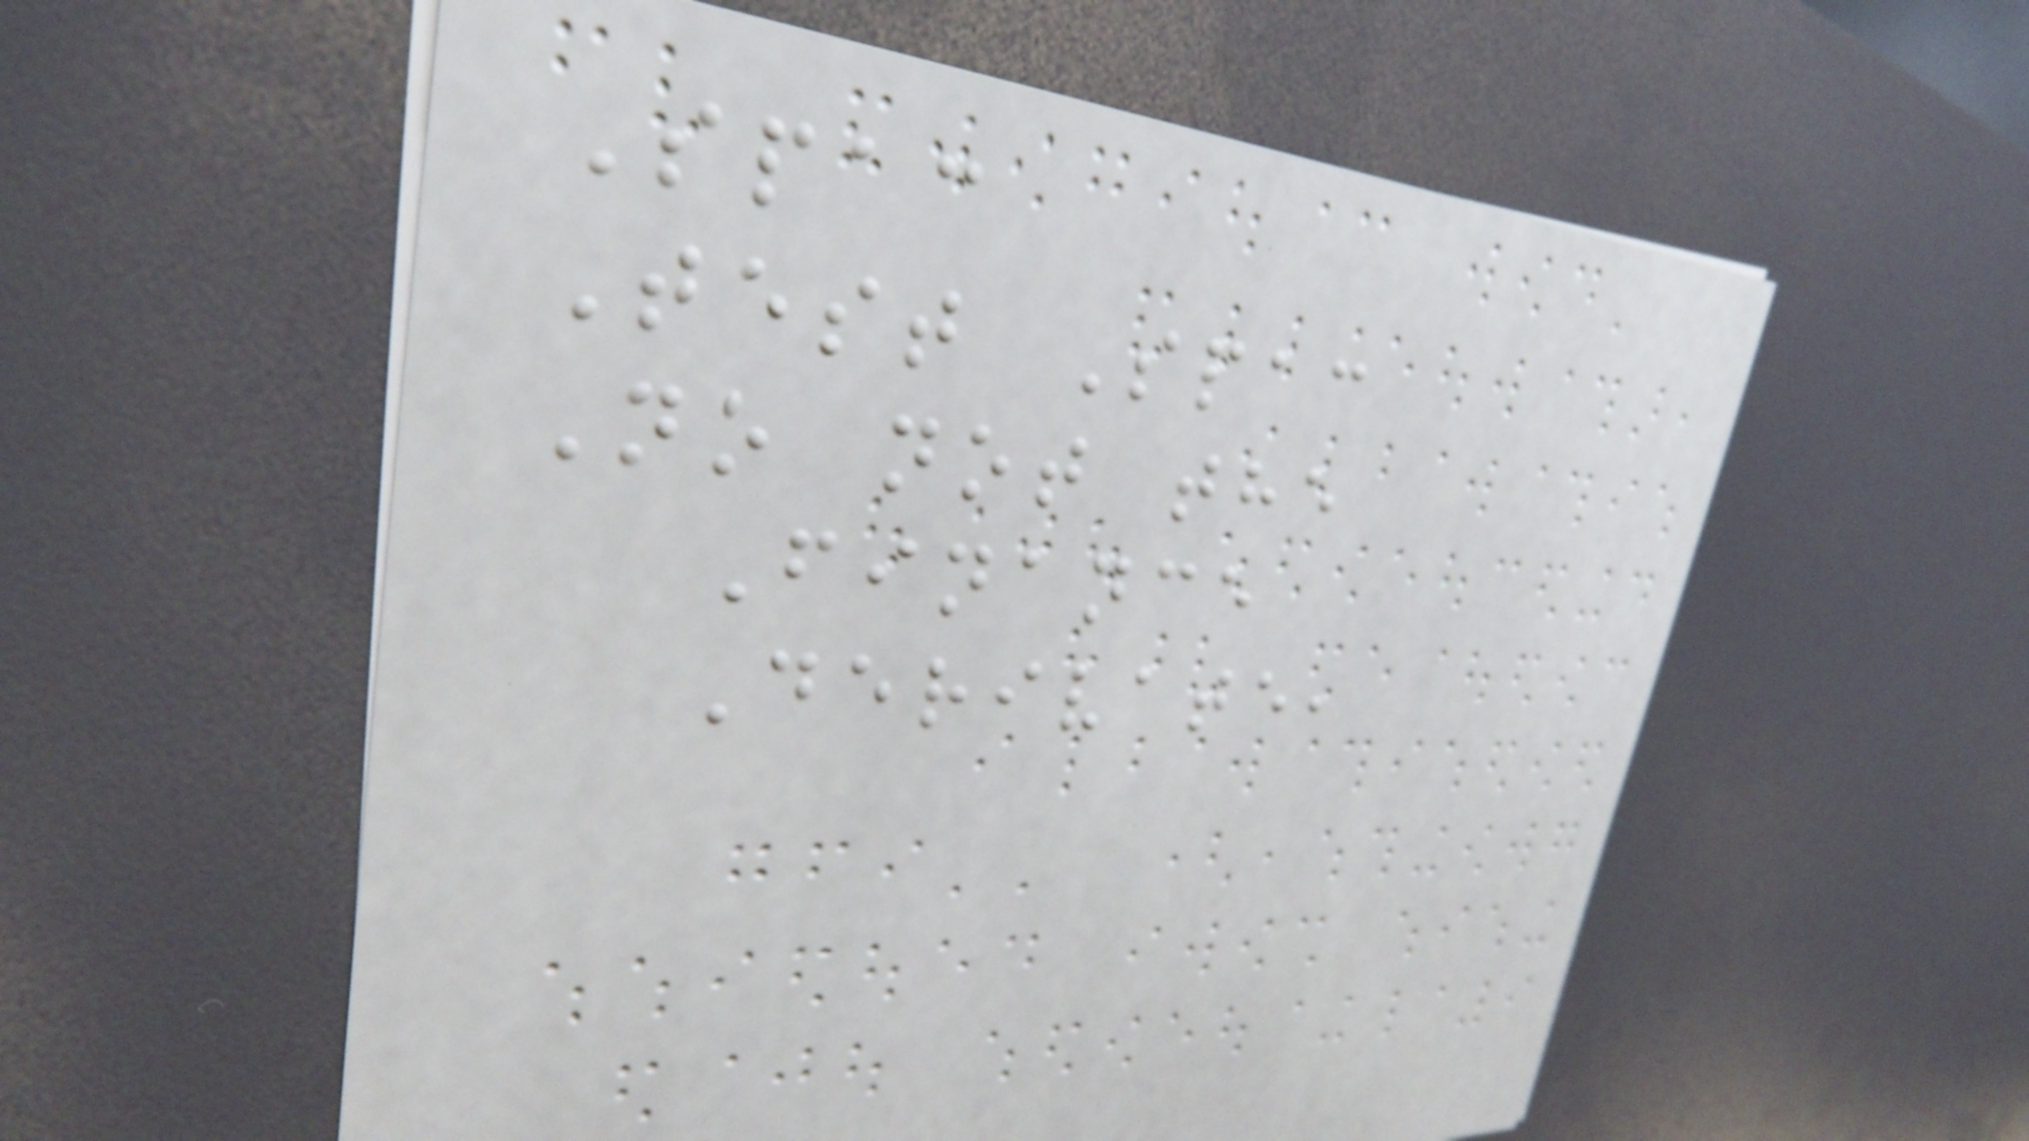Spac
Test Spac
No not the
Finance
Derivate,
